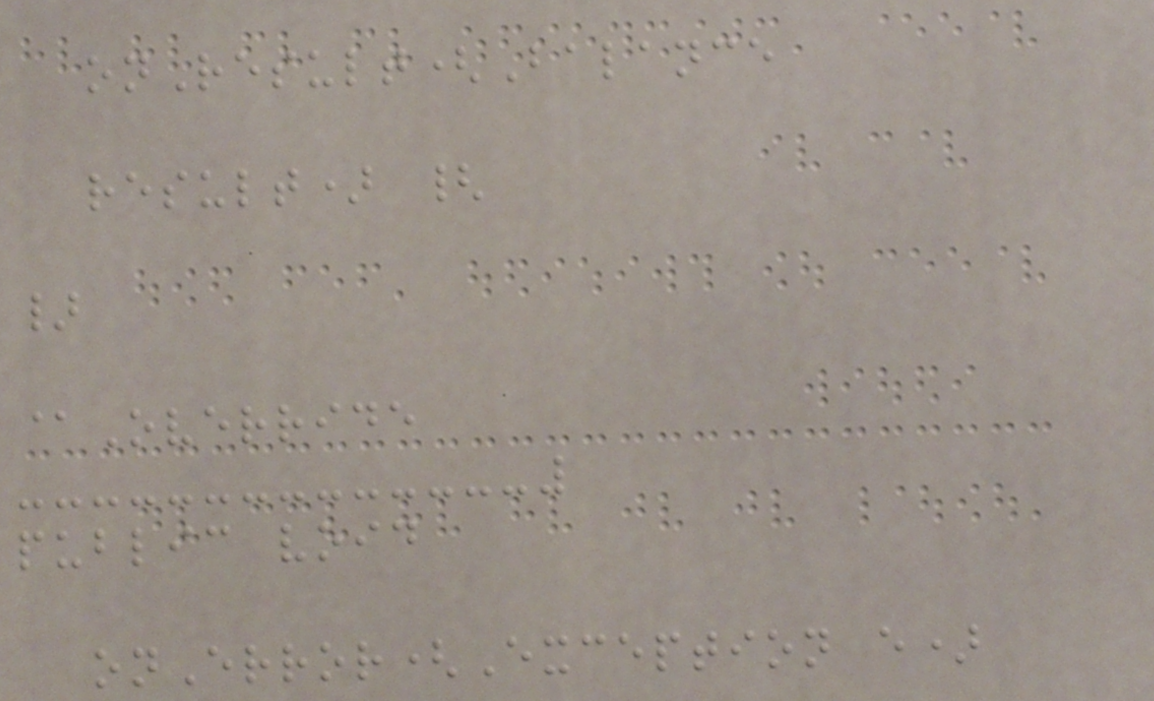onResult(Balance
result) {
}
@Override
public void
onError(Exception e)
